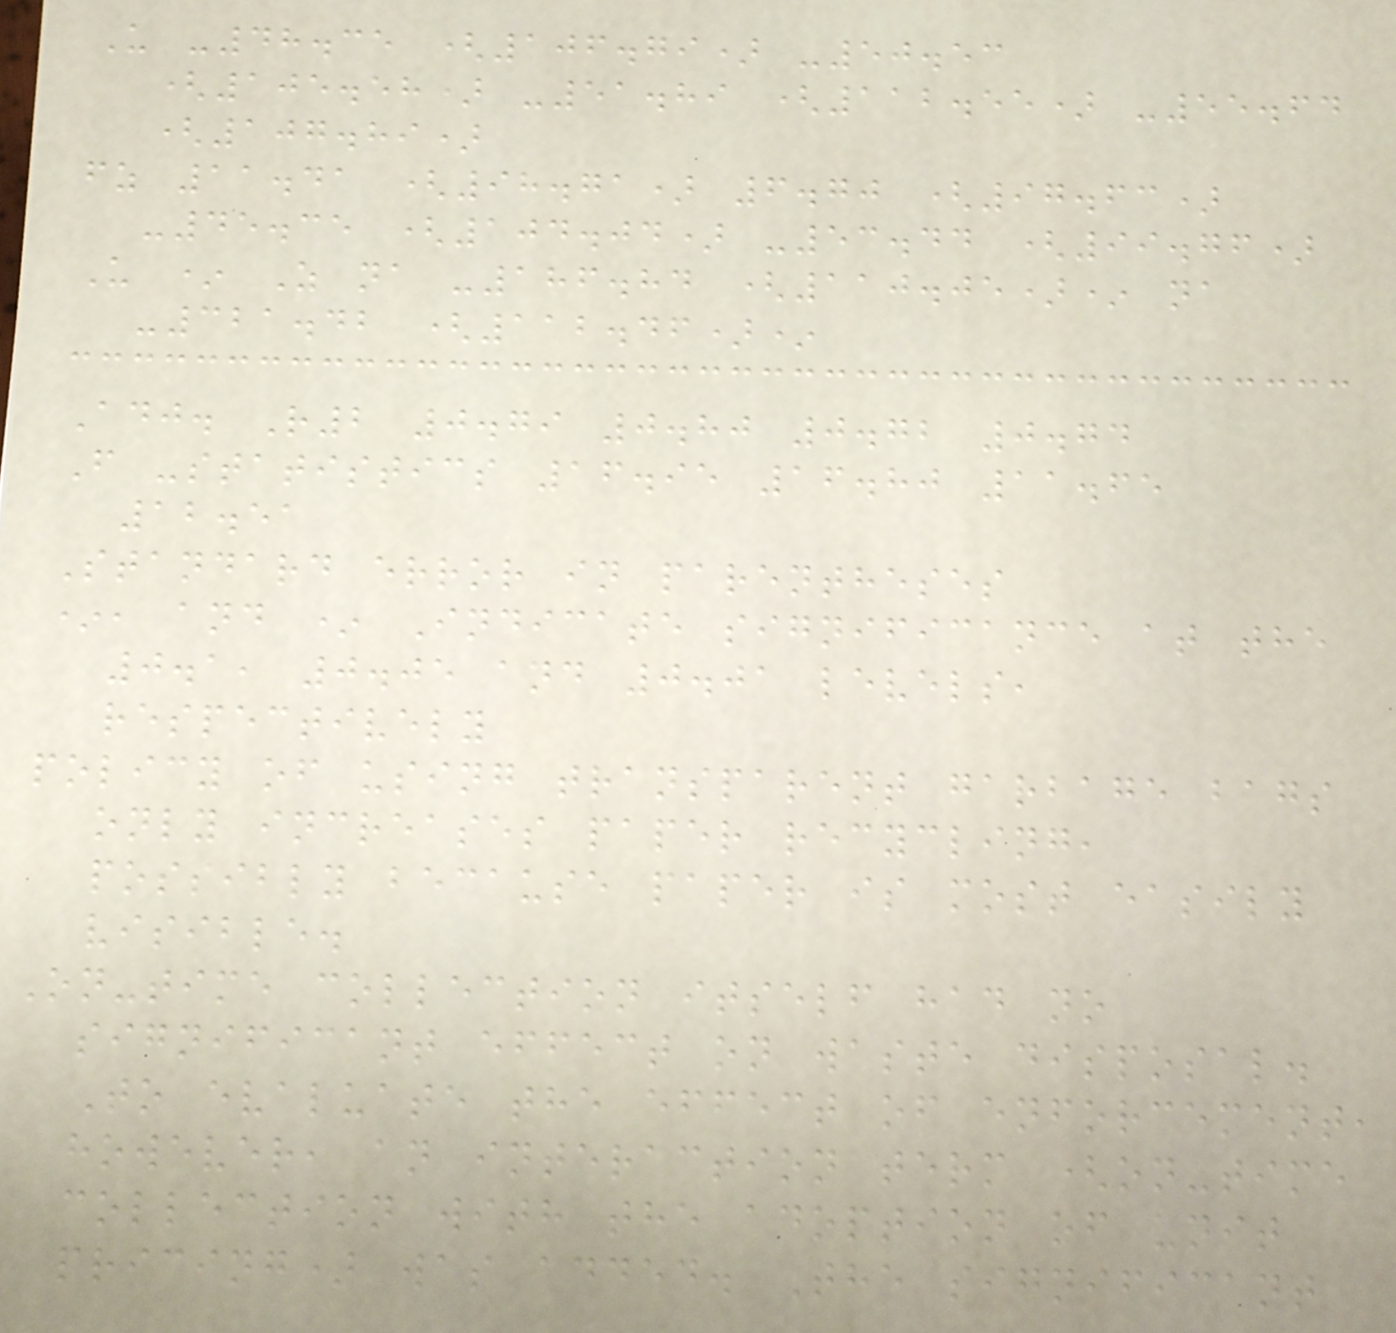U -48.35 (106.79) -50.53
(105.58) -51.89 (112.55) -55.64
(107.89)
fz 11.41 (98.71) 6.70 (97.63)
-45.35 (104.04) -53.44 (99.76)
U * Z na -186.84 (110.05)* na
-321.42 (112.46)*
Adj. R2 0.79 0.80 0.72 0.74
F -statistics 16.95 16.80 11.65
12.51
Standard error in parentheses
*, and * Indicate significance at the
0.1, 0.05 and 0.01 levels,
respectively
policy of using transparent garbage bags
only increases paper recycling,
possibly because paper is most easily
visible.
On-time collection itself had no
significant effect on waste disposal.
To evaluate the effect of enforcement,
however, an interaction term (on-time
collection with the adoption of unit
pricing) was added. The significant
